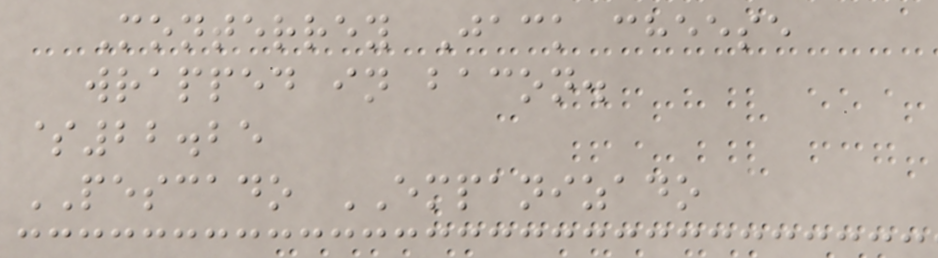Monterrey Jack cheese
wrapped in bacon.
$22.25
PESCADO EMPANIZADO
